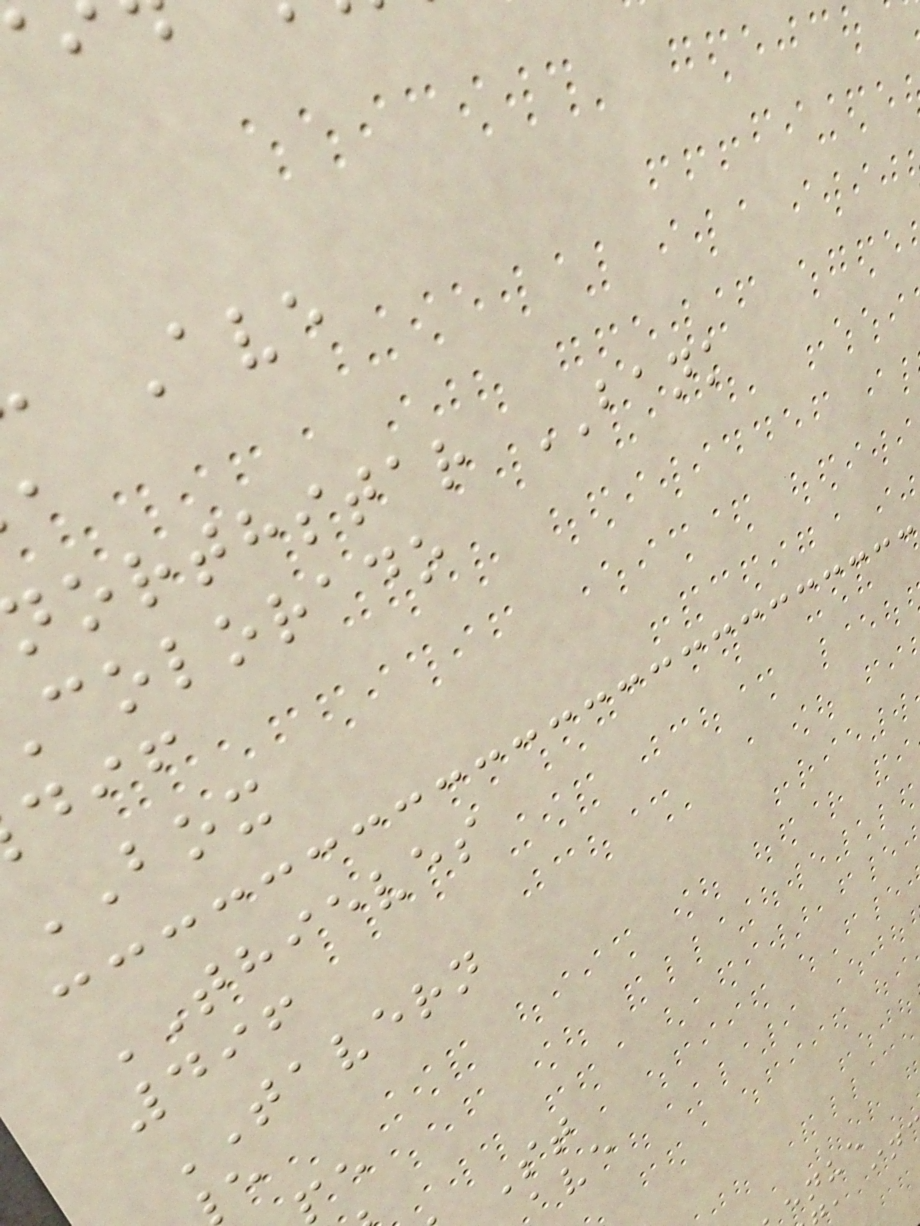Ave
orthstar BANK
colorado
BOX
THIEVES
496
TAVERN
